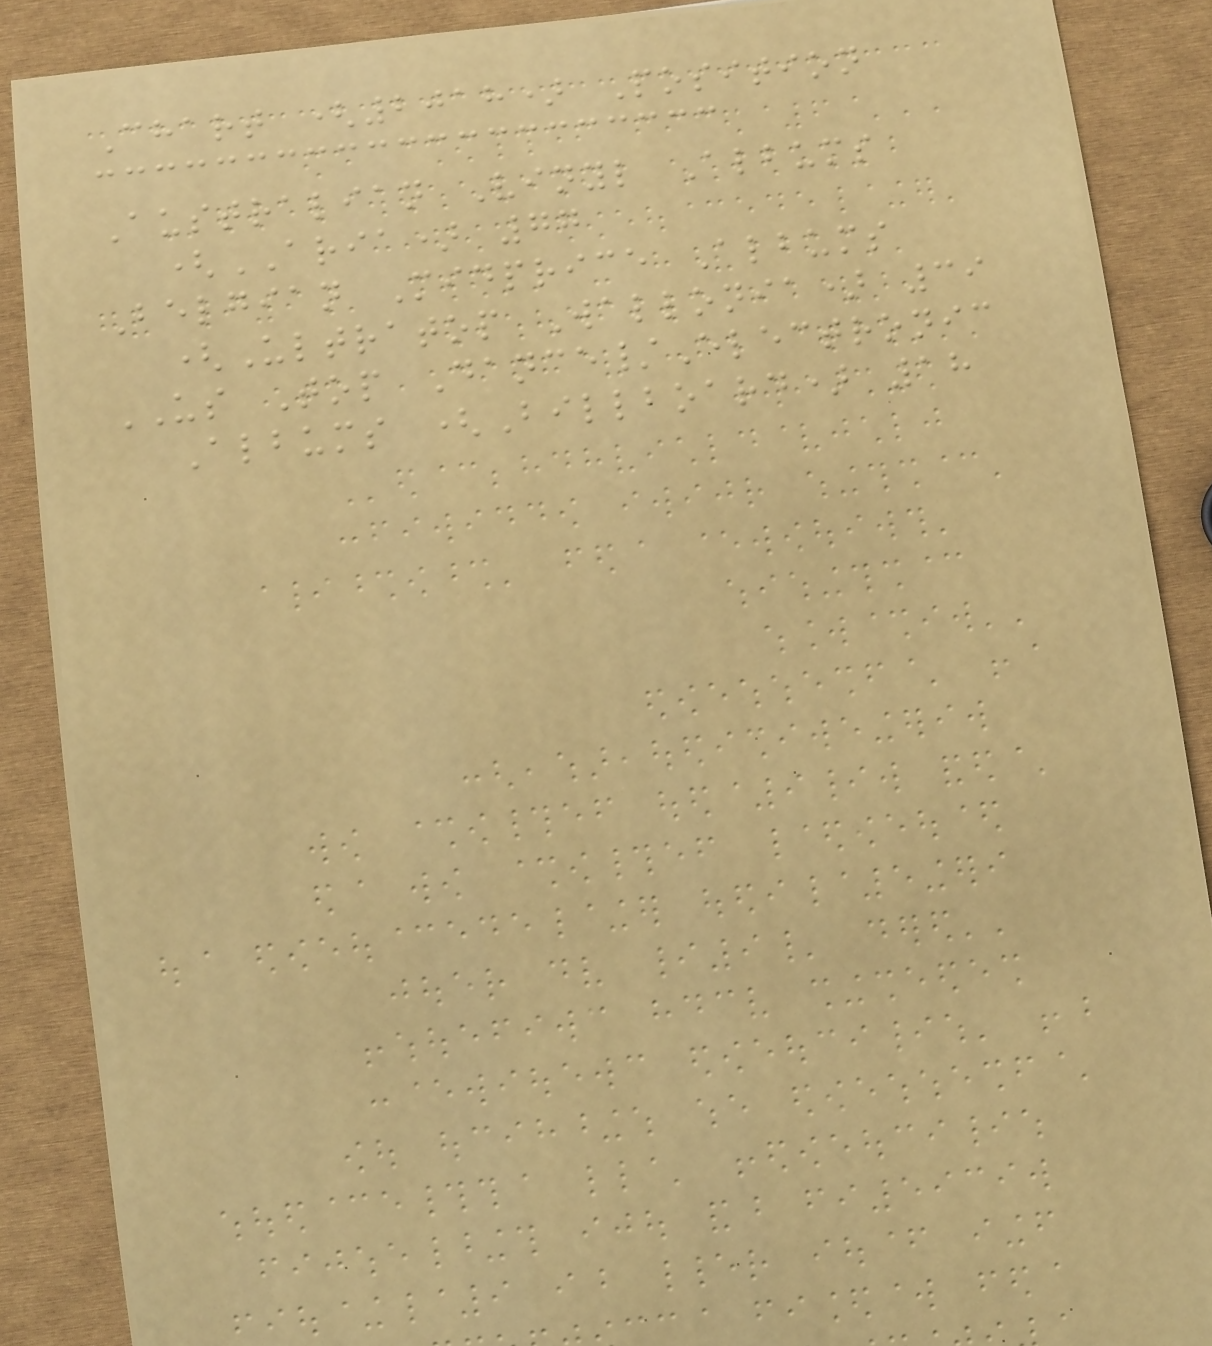Chart (2018) Position
Australian Vinyl Albums
(ARIA) 77
Belgian Midprice Albums
(Ultratop Wallonia) 39
US Top Dance/Electronic
Albums (Billboard) 18
